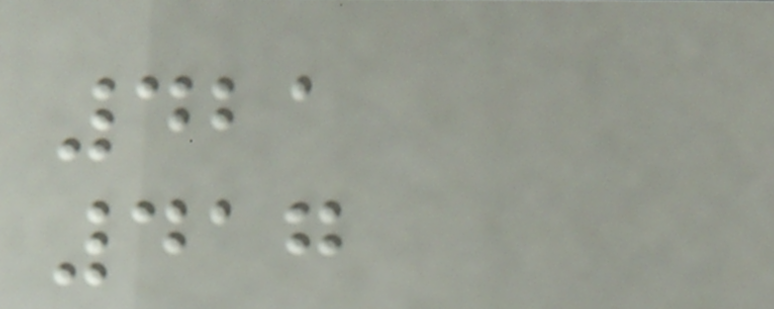421
417
